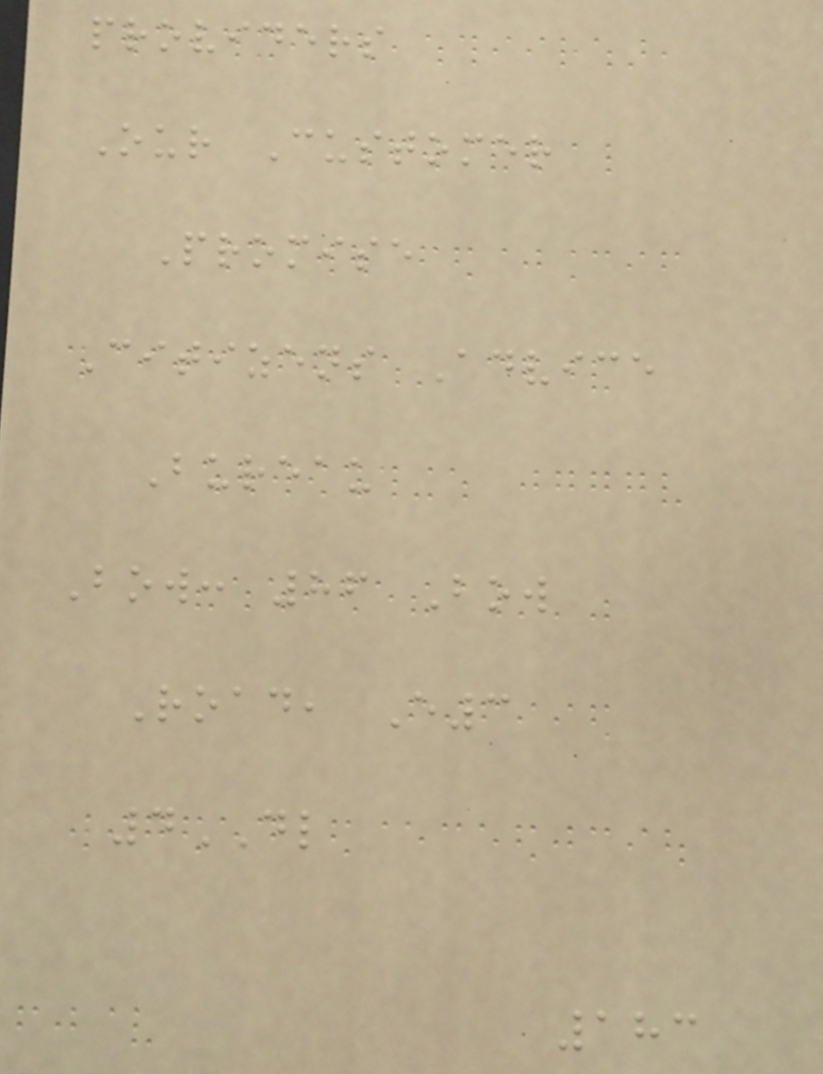providers
Our Customer
Promise
Citizens Advice
Bureau
Bow: 86 Bow
Road, E3
4DL
183
